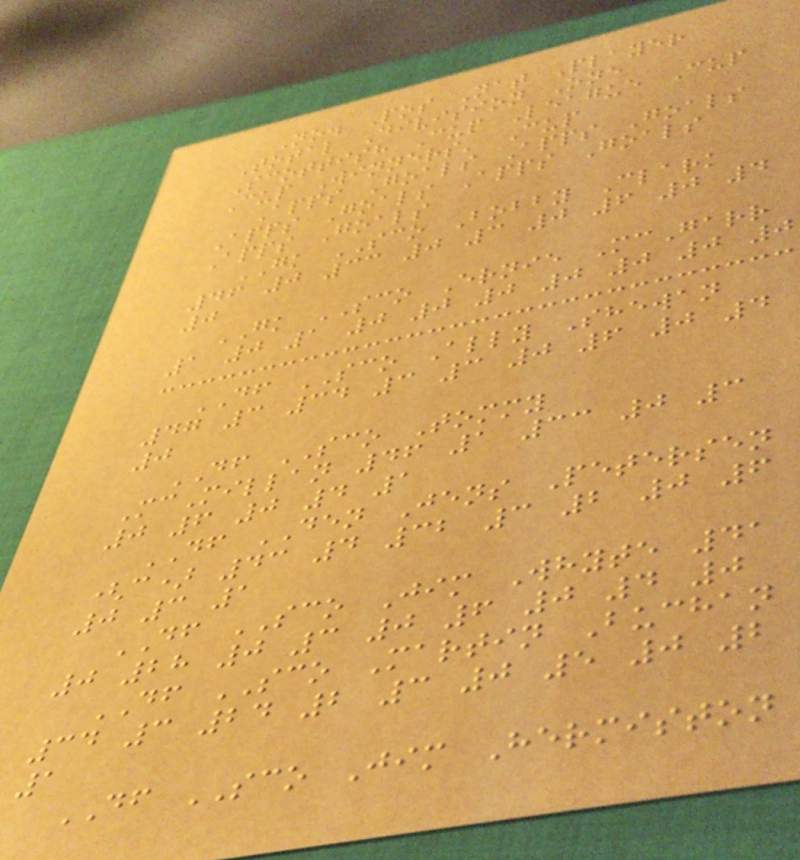No. Pos Nat Player
Total Division One
Scottish Cup League Cup
Cup Winners' Cup
Apps Goals Apps Goals
Apps Goals Apps Goals
Apps Goals
GK SCO Bobby Clark
46 0 33 0 3 0 6 0 4
0
GK SCO Ernie McGarr
1 0 1 0 0 0 0 0 0 0
DF SCO Ally Shewan
47 3 34 3 3 0 6 0 4
0
DF SCO Tommy
McMillan 46 1 33 0 3
0 6 0 4 1
DF DEN Jens Petersen
(c) 43 4 32 3 2 0 6
0 3 1
DF SCO Jim Whyte 41
0 28 0 3 0 6 0 4 0
DF SCO Martin Buchan
34 3 24 2 3 0 5 0 2
1
DF SCO Jim Hermiston
